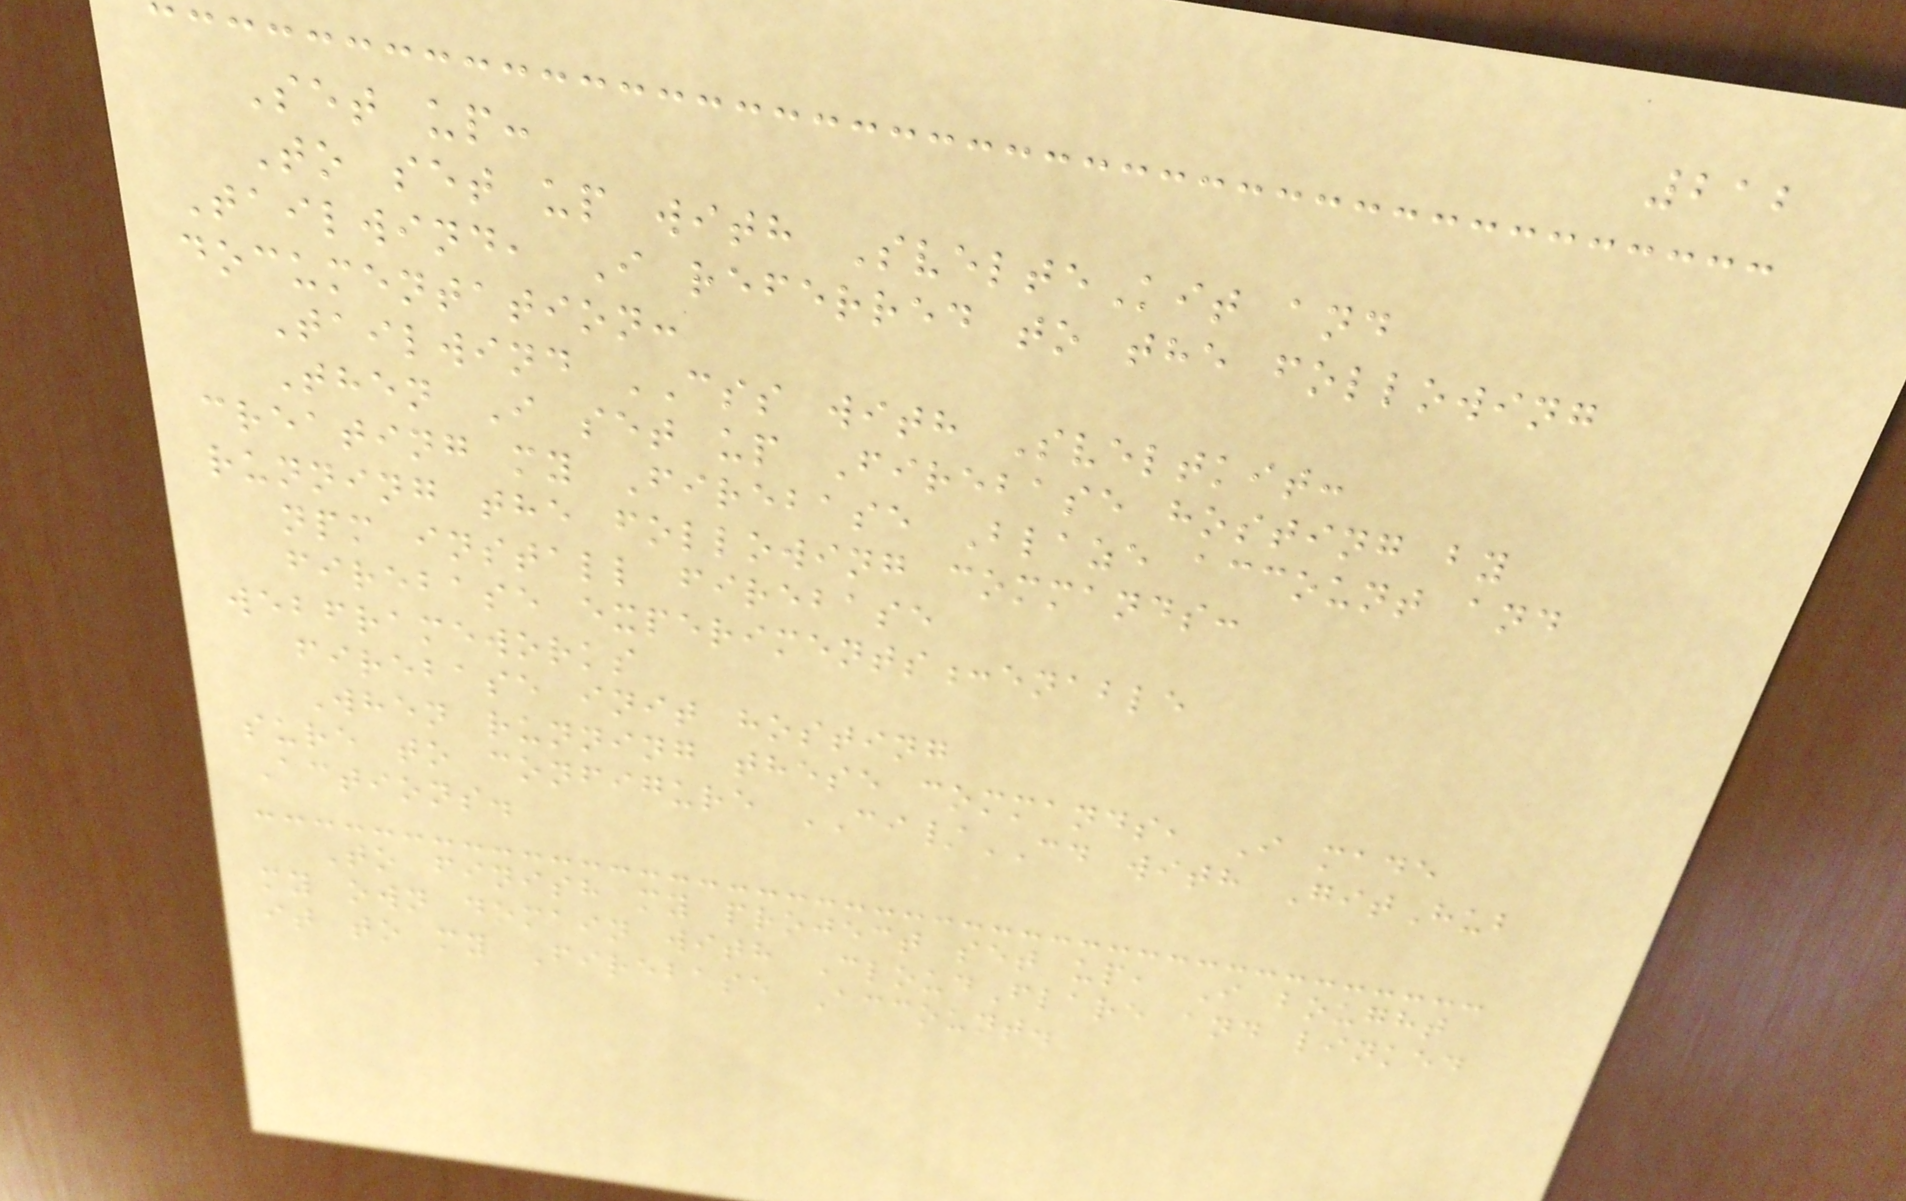212
Set up:
To set up with SvelteKit and
Tailwind, I referred to the following
documentation:
Tailwind CSS with Sveltkit:
Then I set up Firebase hosting by
creating my Firebase Blaze account and
running the following commands:
npm install firebase
firebase experiments:enable
webframeworks
firebase init hosting
When running these commands, I made
sure to configure CI/CD with GitHub
Actions.
To finish my project set up, I bought
my own domain with CloudFlare and linked
it to my Firebase Account.
